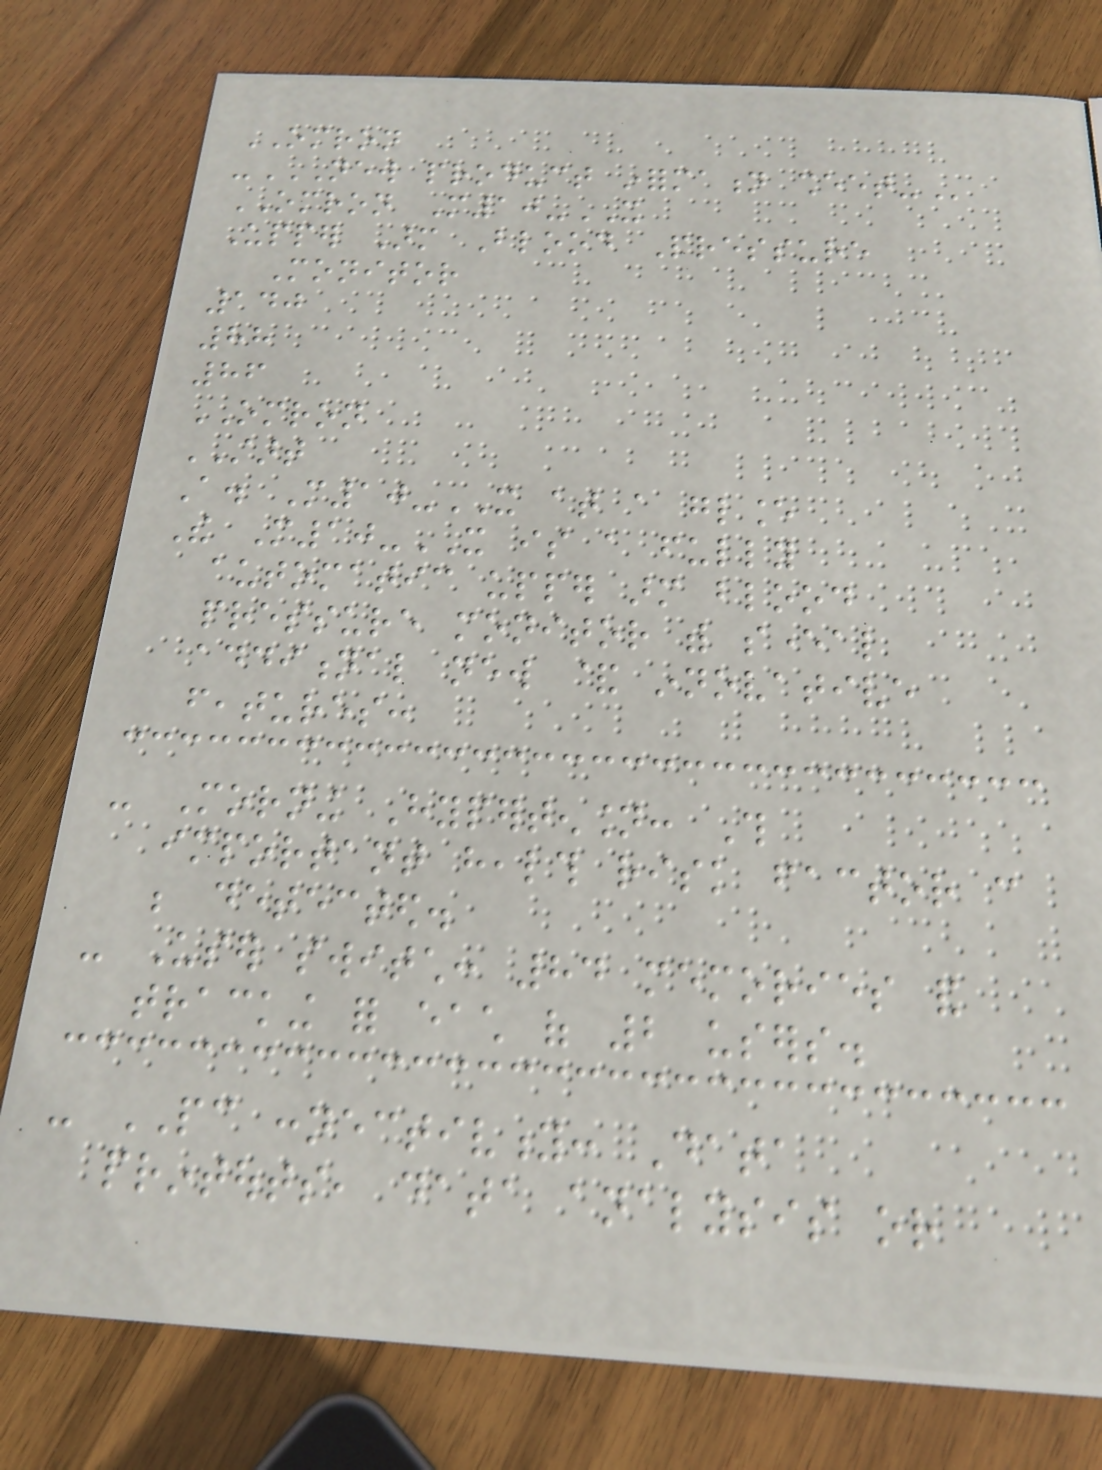OMRON
-NEW PRODUCT INFORMATION SHEET-
OMRON M10-IT
Upper Arm Blood Pressure
Monitor
140
88
86
OMRON
START
A. M10-IT at a glance
The M10-IT is a fully
automatic upper arm blood
pressure monitor with several
additional new & innovative
features:
- Morning Hypertension: This
important health risk factor can
be detected.
- User switch: 84 memories and
tracking for each of 2 users.
- PC connectivity: Data
printouts, data analysis or
